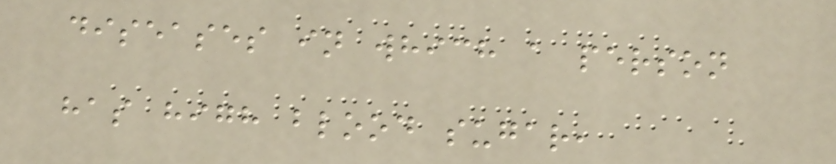diseases in which a person
has high blood sugar,
